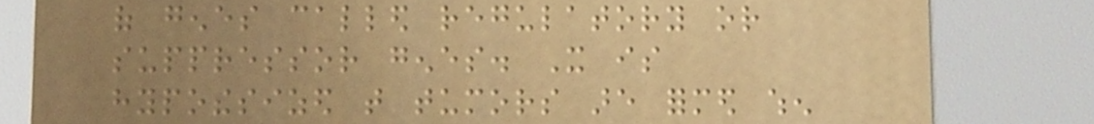of genes called regulatory or
suppressor genes. It is
hypothesized that tumors are formed when
